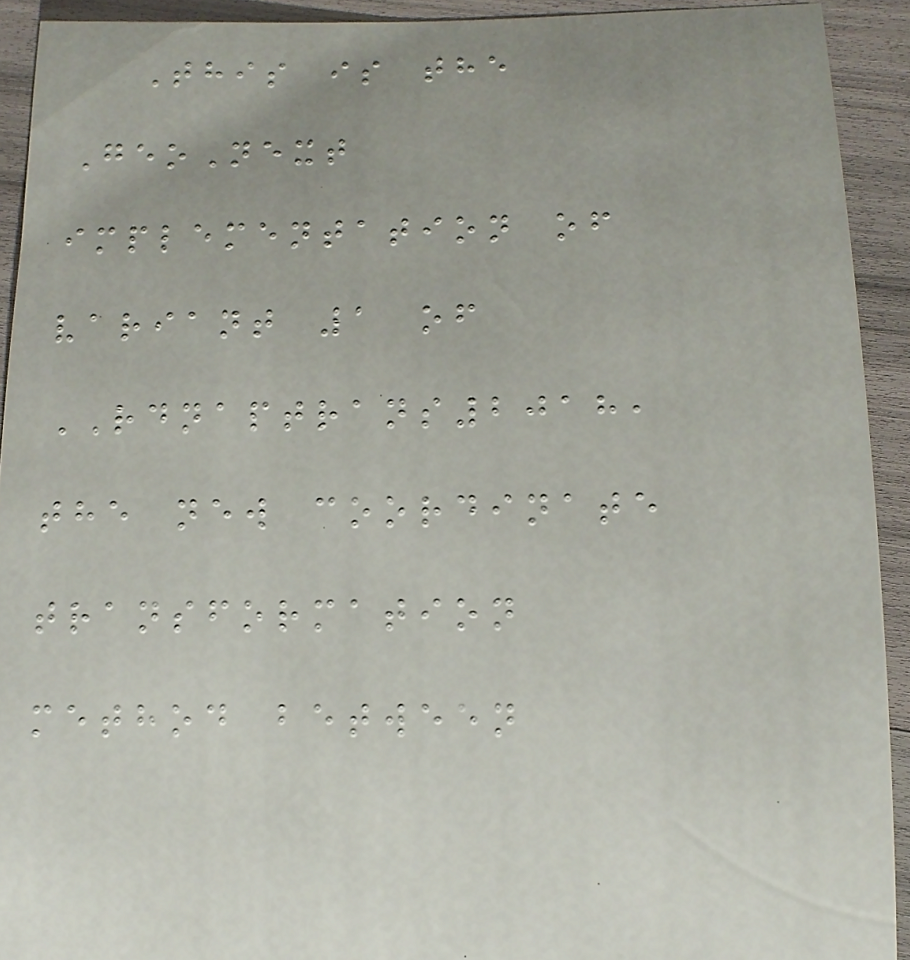This is the
GeoNext
implementation of
variant 1 of
RDNAPTRANS2018,
the new coordinate
transformation
method between
